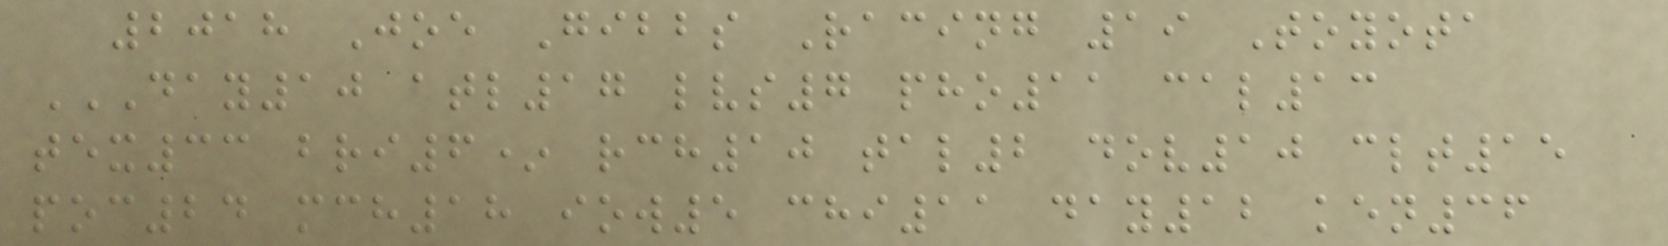2018 Joe Gibbs Racing 19 Toyota
DAY10 ATL17 LVS7 PHO11 CAL13
TEX33 BRI6* RCH10 TAL2 DOV10 CLT15
POC24 MCH18 IOW5 CHI11 DAY12 KEN36
